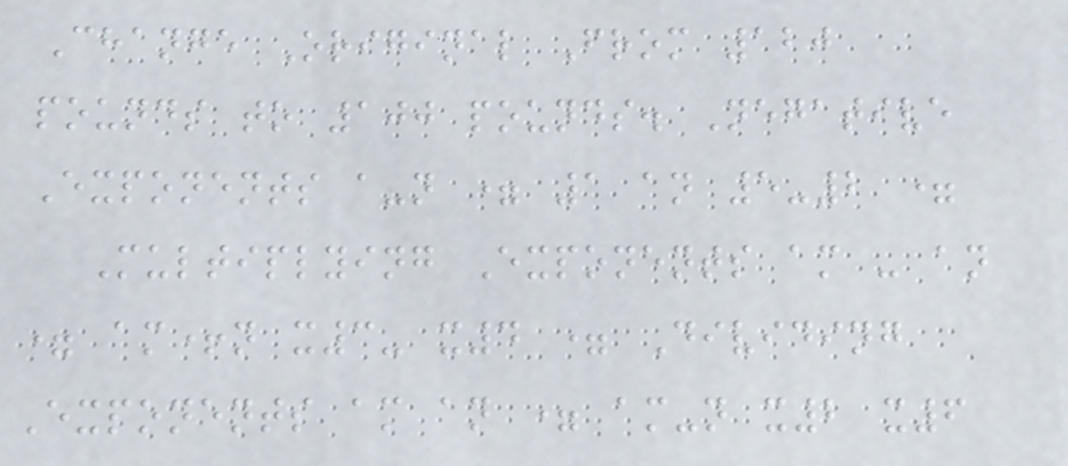Change Original From 120
pounds to 100 pounds. Negative
Exponents a-n = 1 an 5-2 =
Multiplying Exponents am - an
= am+n x3- x4 = Dividing
Exponents am an = am-n x2 x6
